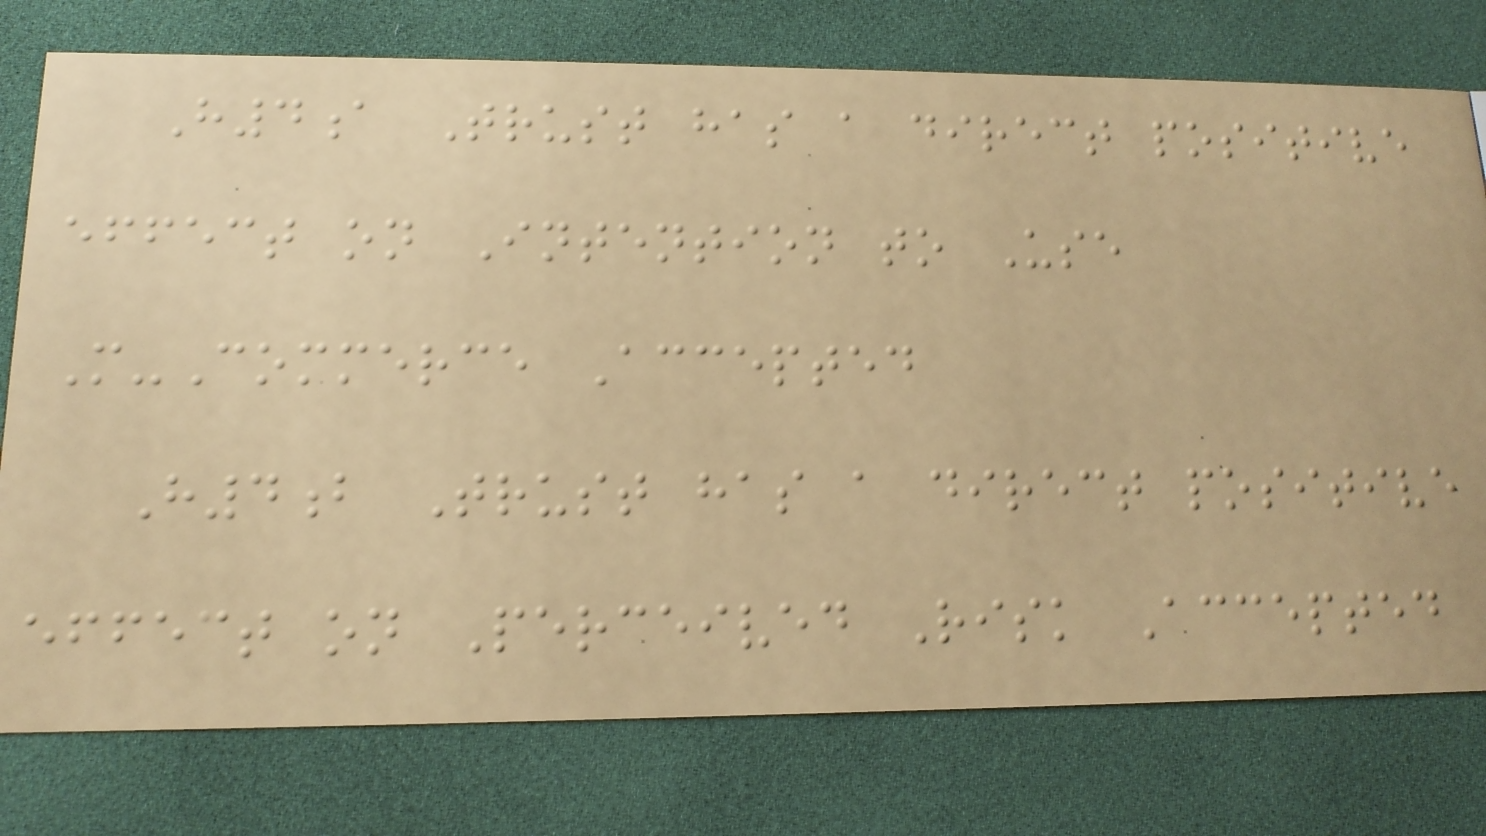H4a Trust has a direct positive
effect on Intention to Use
M-Commerce Accepted
H4b Trust has a direct positive
effect on Perceived Risk Accepted
